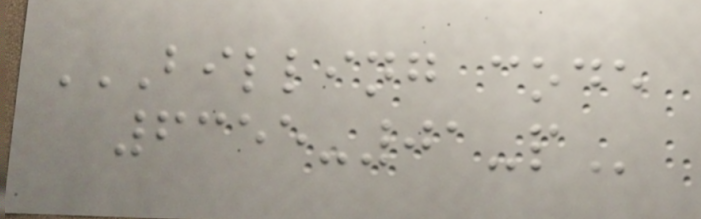BILLING CODE
6355-01-P
